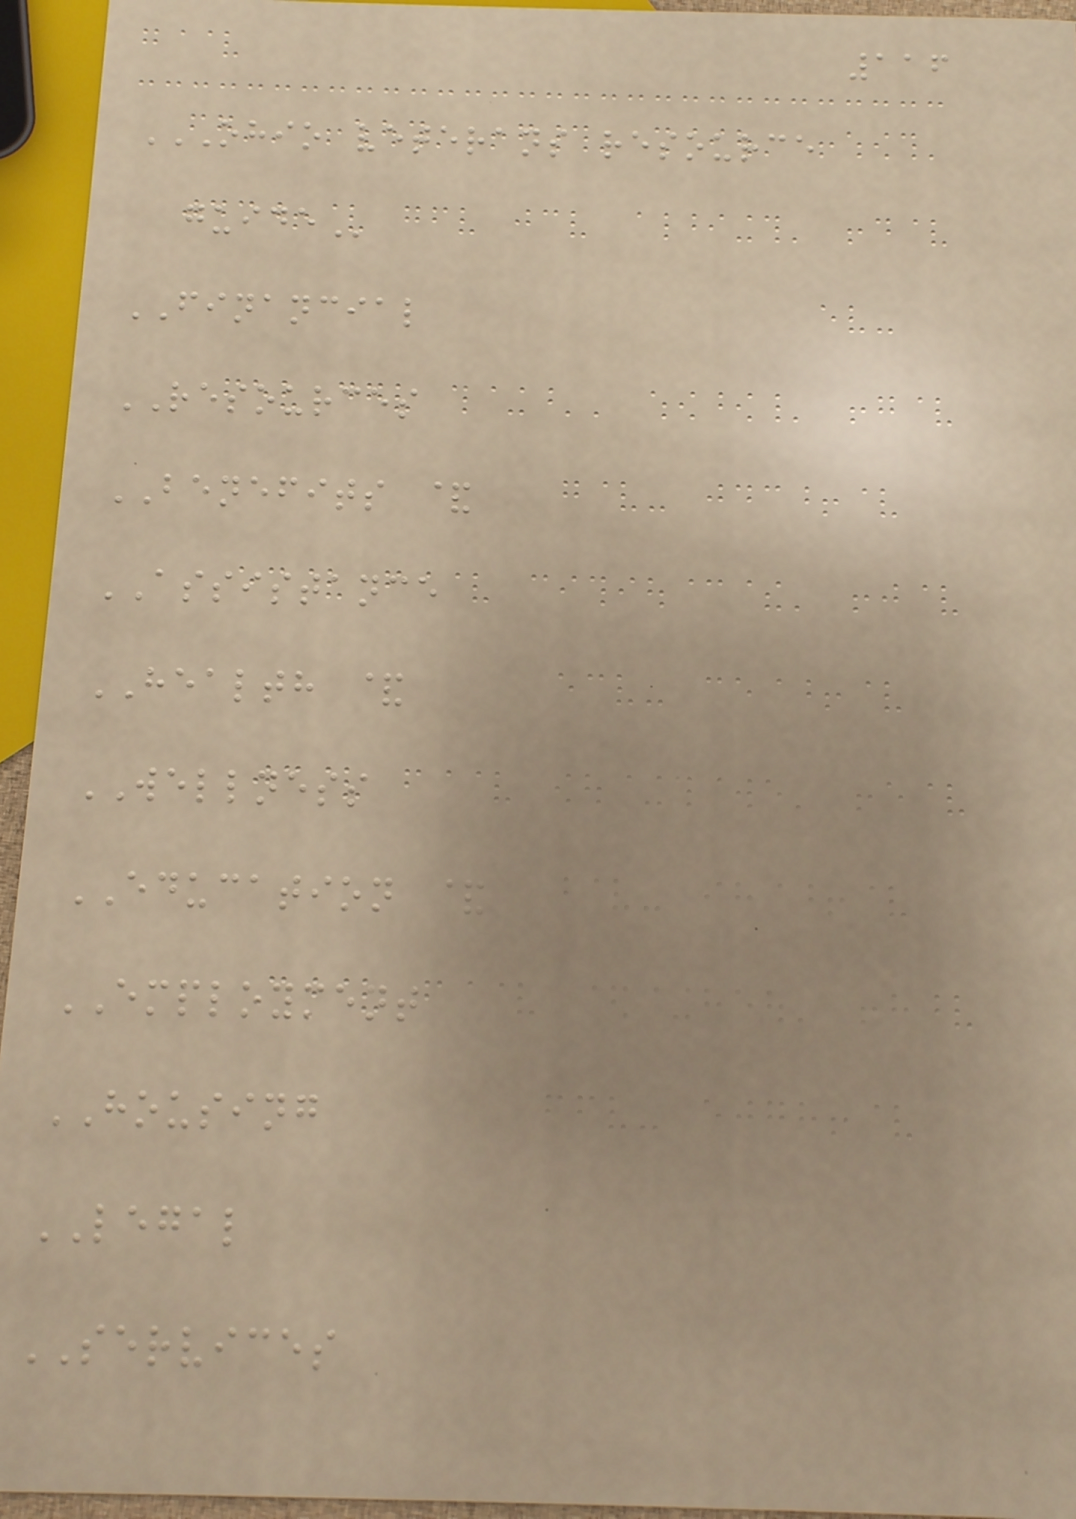116
OHIO VETERANS RESOURCE
GUIDE
FINANCIAL
RESOURCES
BENEFITS &
ASSISTANCE
HEALTH &
WELLNESS
EDUCATION &
EMPLOYMENT
HOUSING
LEGAL
SERVICES
